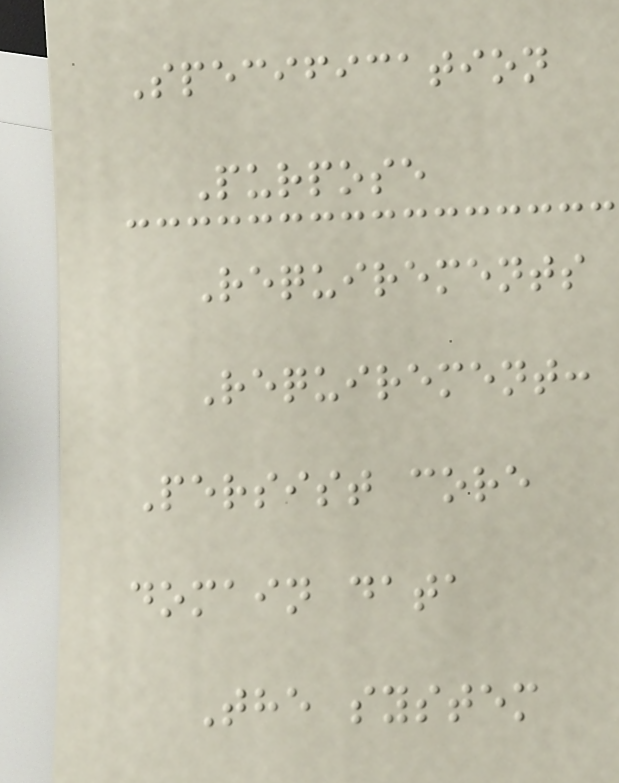Specification
Purpose
Requirements
Requirement:
Persist core
domain data
The system
